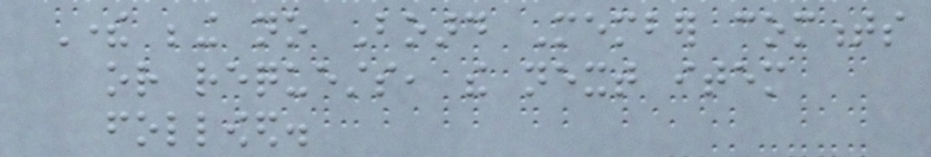There being no Board Member comments
or requests, the next item
followed.
